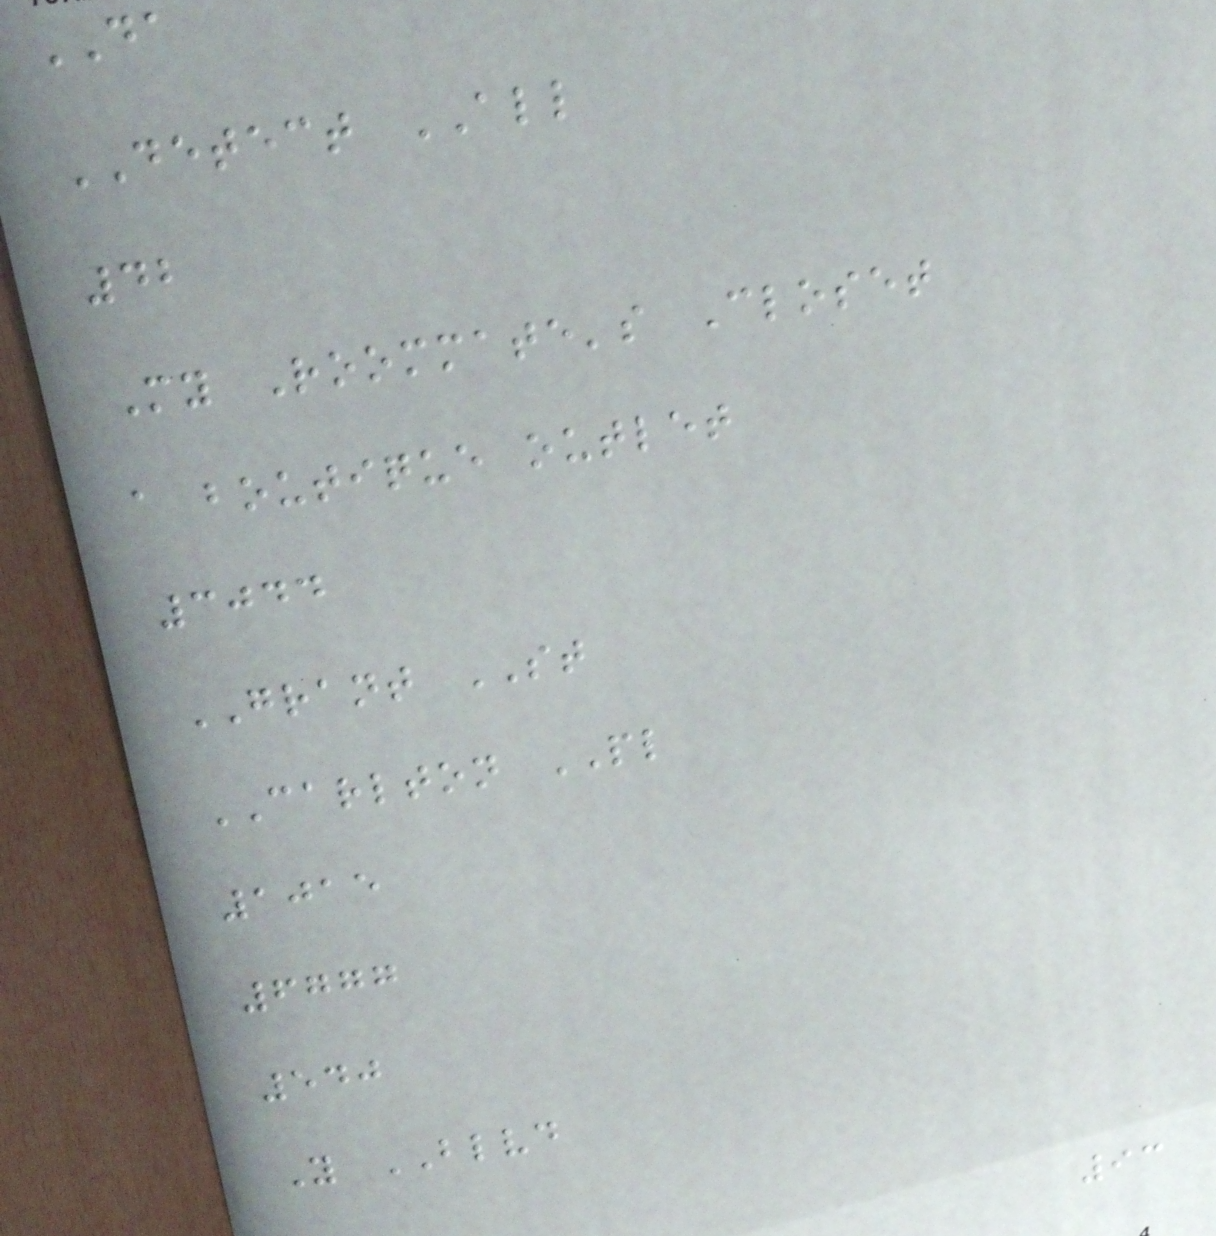DA
DETECT ALL
42
My Roommate's Closet
a boutique outlet
3044
GRANT ST
CARLTON PL
1015
6777
540
Y BLVD
93
